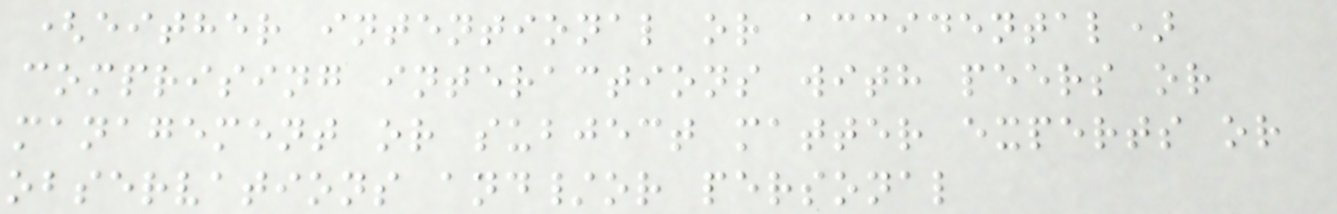(either intentional or accidental)
comprising interactions with peers or
management or subject matter experts or
observations and/or personal
